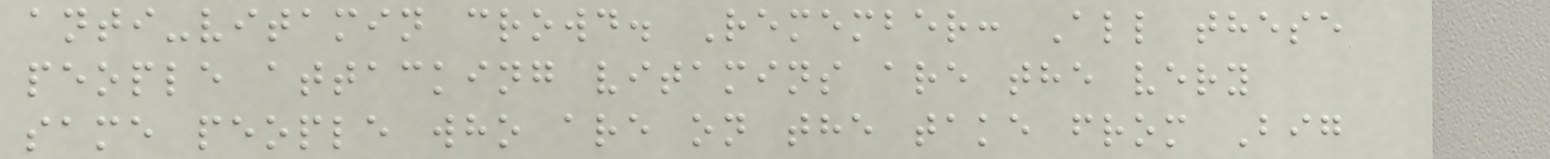anti-vitamin crowd. Remember: All these
people attacking vitamins are the very
same people who are on the take from Big
